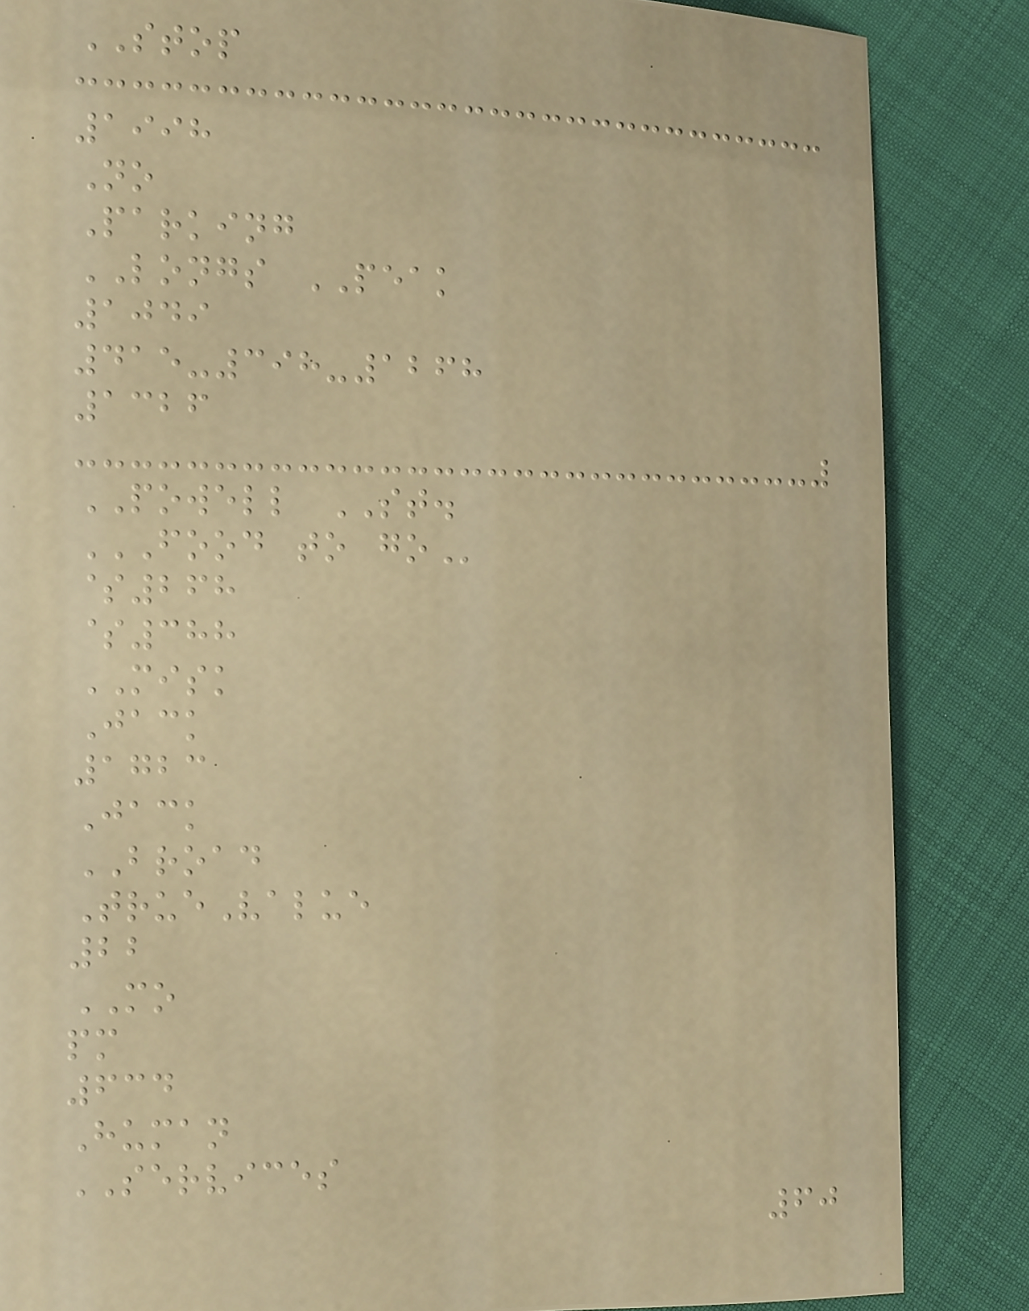STOP
1998
No
Parking
LONGS PEAK
1049
415-398-1268
1326
POWELL ST.
FOOD TO GO
$268
$388
MISK
Jack
1723
Jack
BROAD
TrueValue
22
MO
pm
634
Human
SERVICES
60
